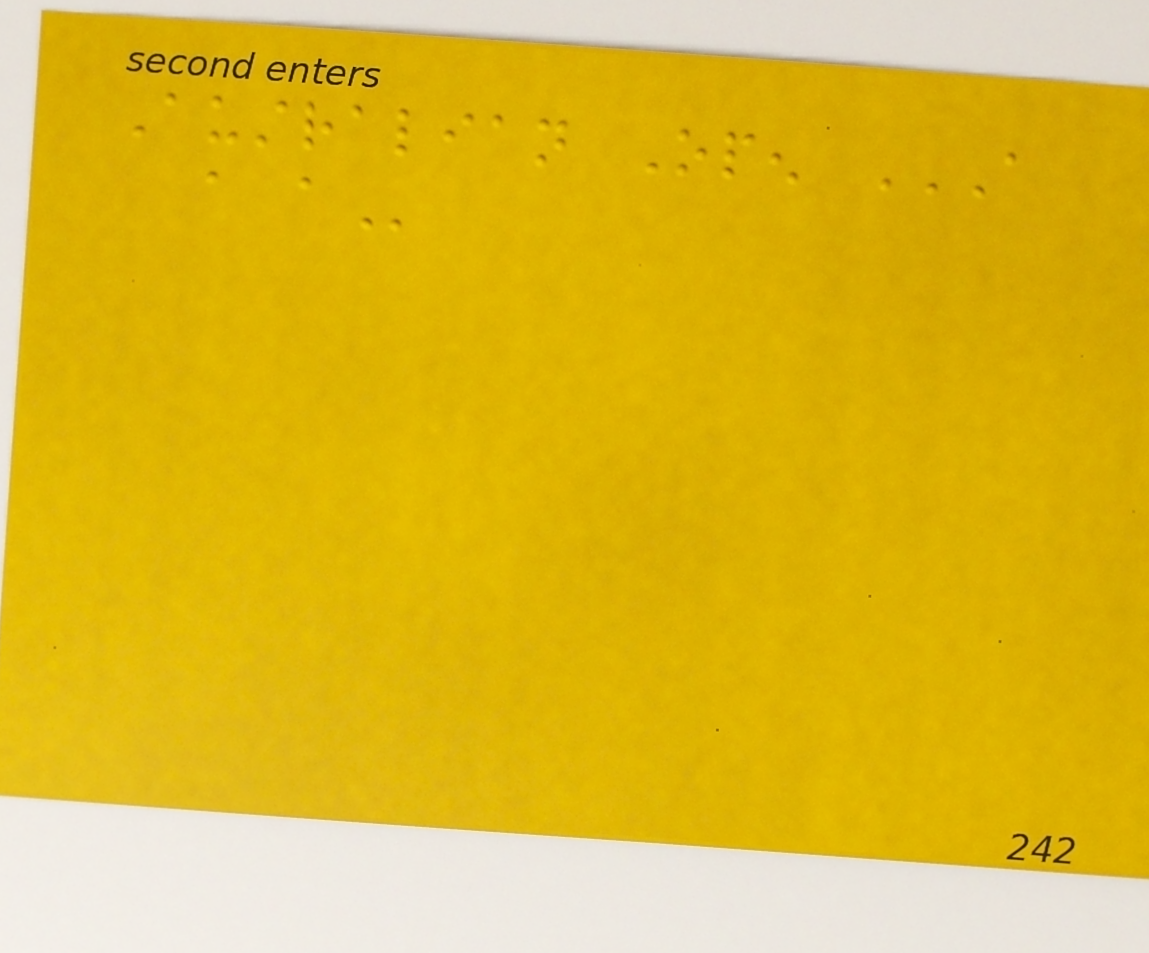Australian Open A
A A
